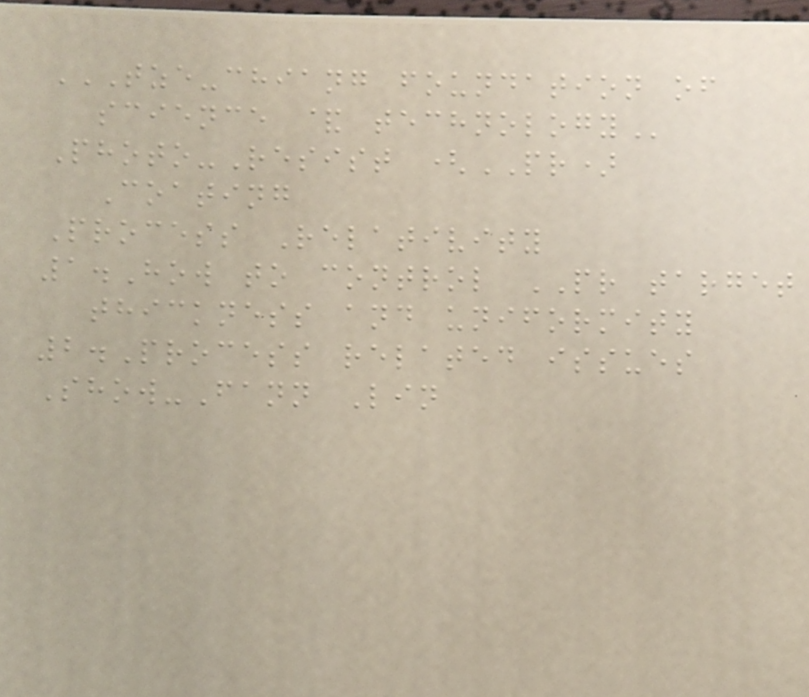TZE-CHIANG FOUNDATION OF
SCIENCE & TECHNOLOGY
Photo-Resist (PR)
Coating
Process Relativity
1.How to control PR target
thickness and uniformity
2.Process related issues
Show-Fann Lin
